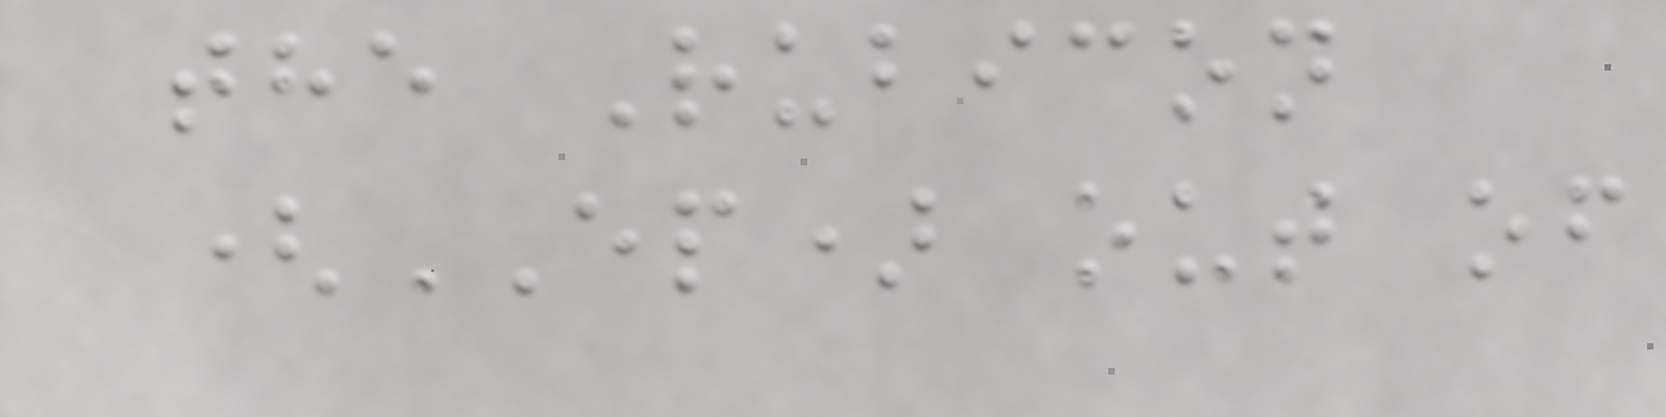the Rubicon
(EP) out of
